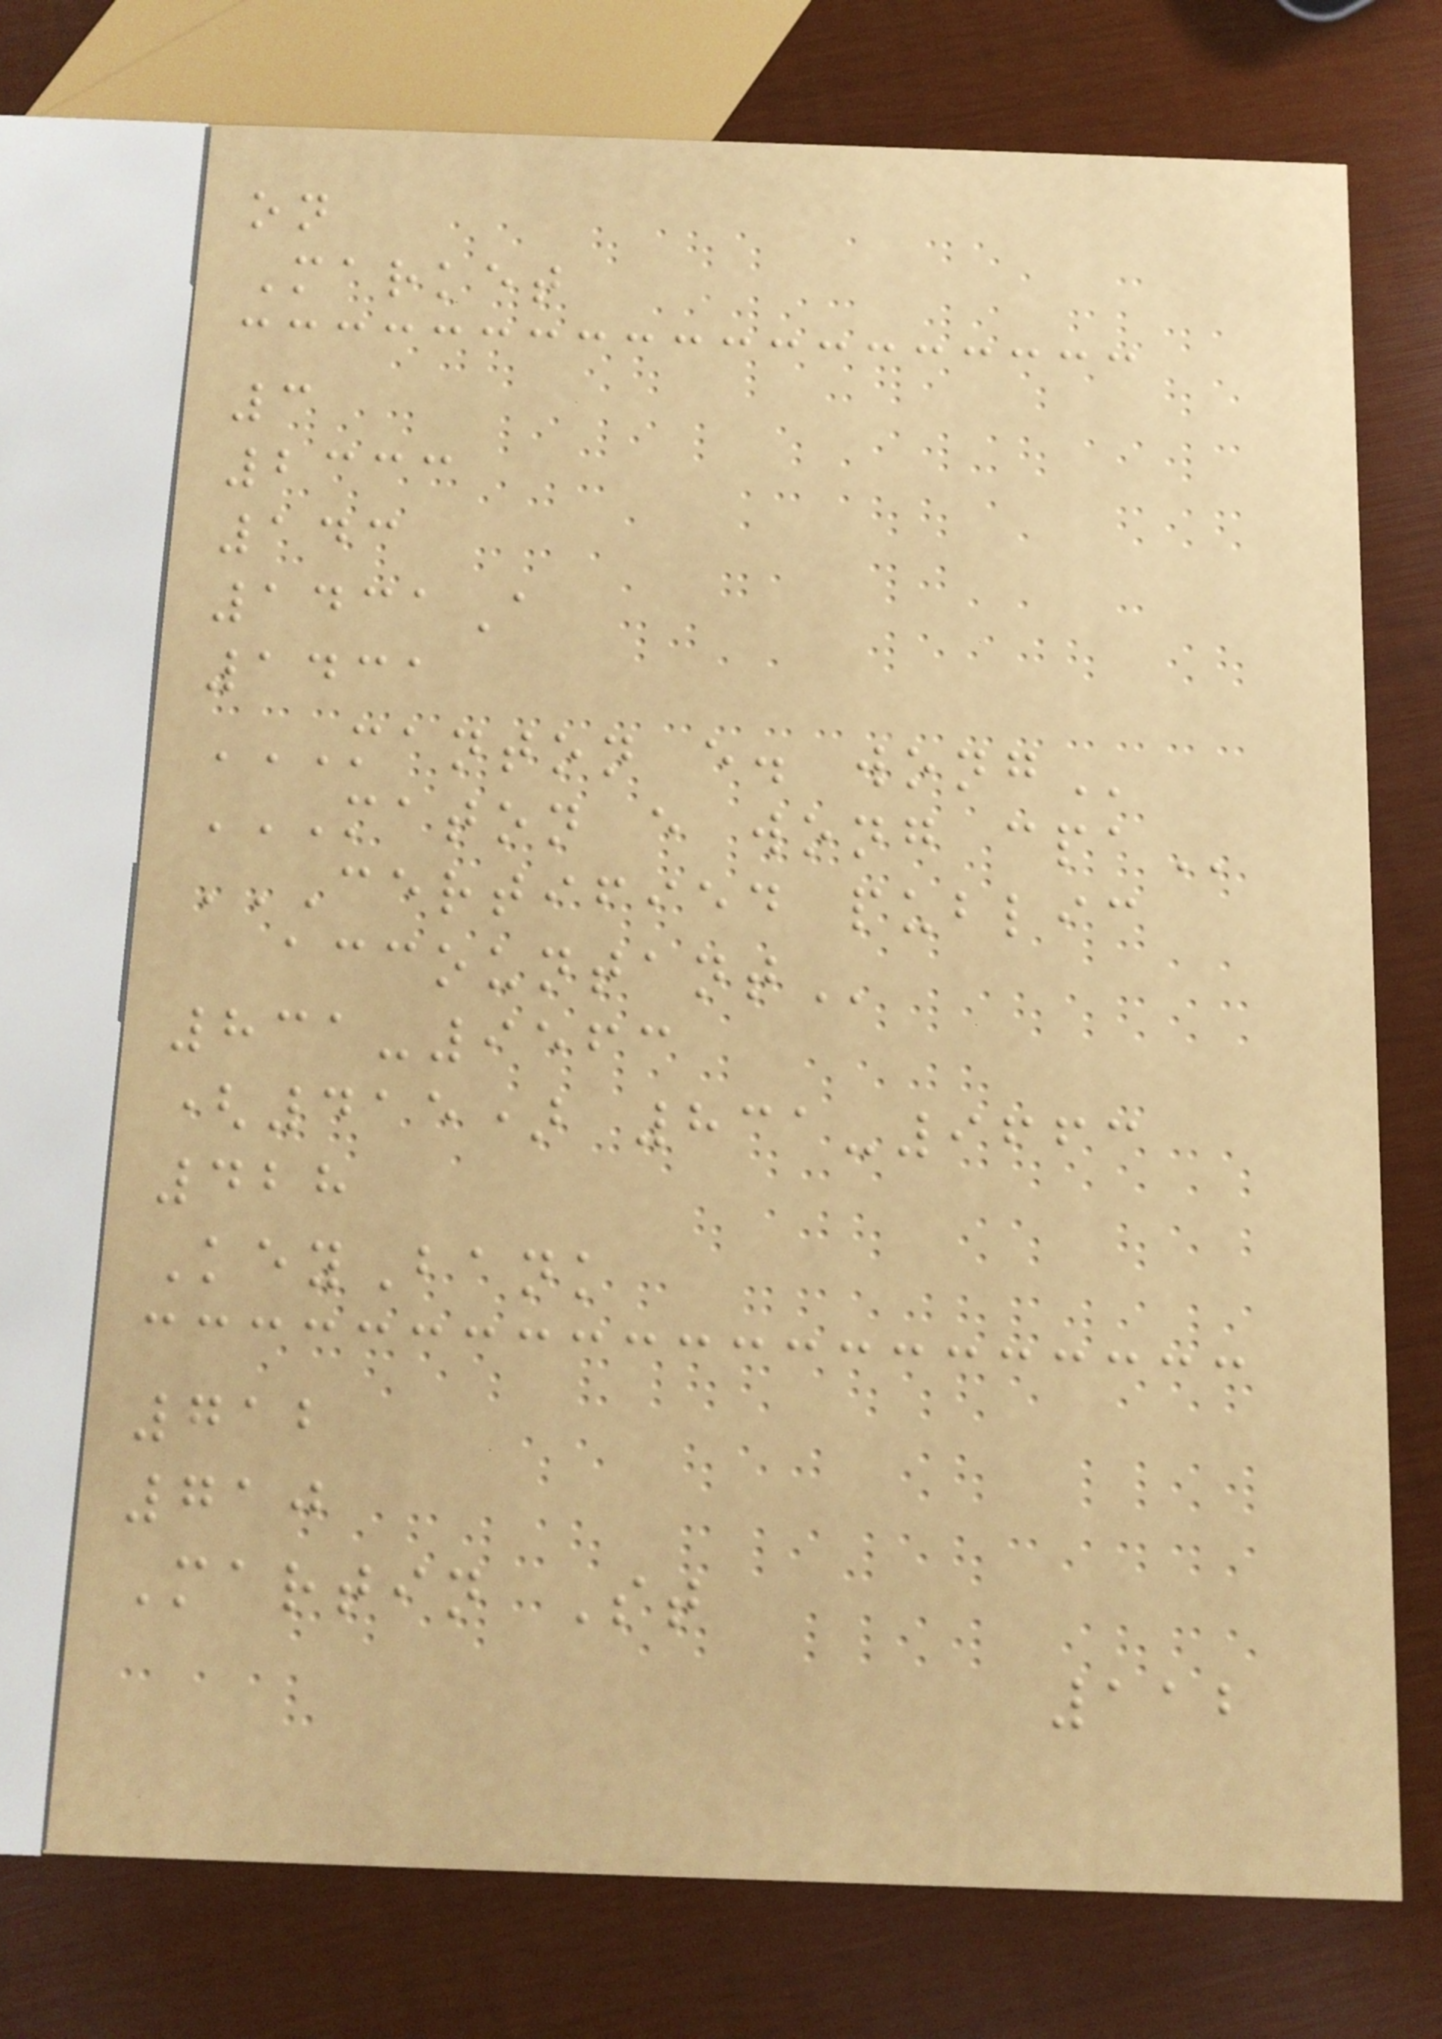on
Market
3
2333
143
1431A
1431
MANTON E. WONG
MATON E WONG CPA
CERTIFIED PUBLIC
ACCOUNTANT
831-9563
(415) 831-9663
428
KeyBank
712
710
Martin St
112
